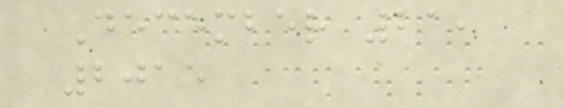December 21,
2015
